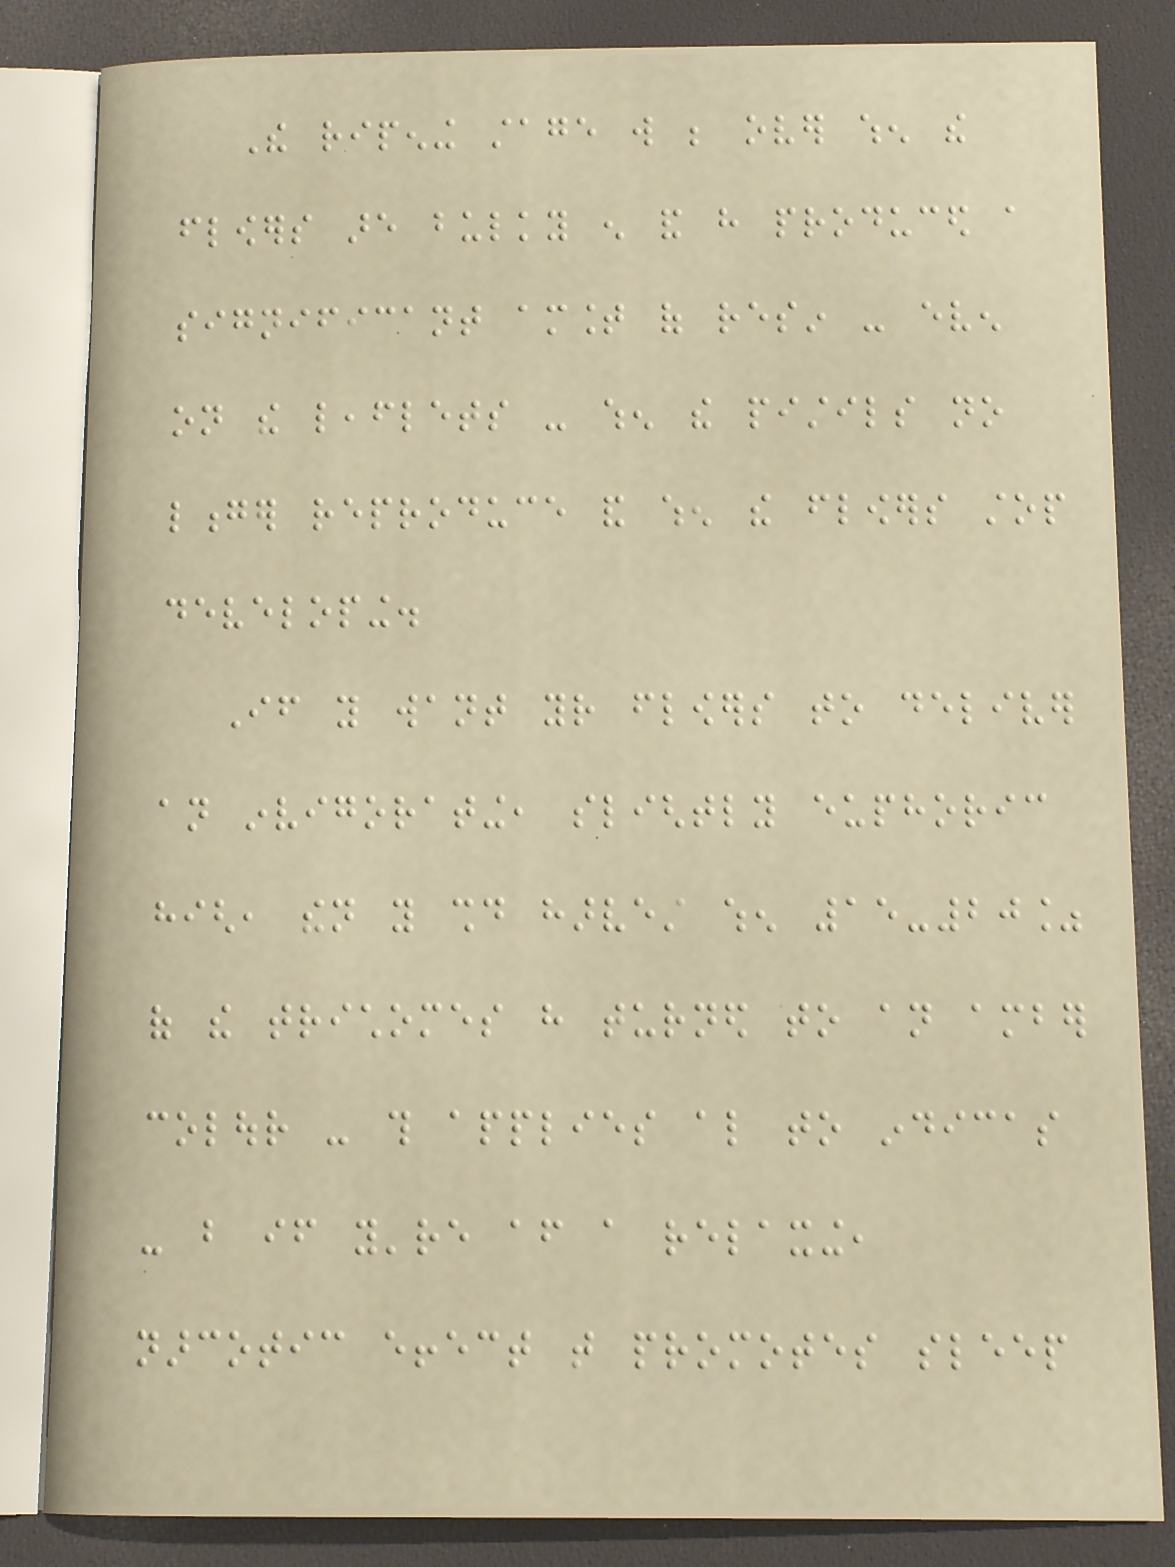The ripening stage will be over when the
flowers are bulky enough and have produced a
significant amount of resin - even
on the leaflets - when the pistils no
longer reproduce and when the flowers stop
developing.
If you want your flowers to deliver
an invigorating, slightly euphoric
high, then you should harvest when 15-20%
of the trichomes have turned to an amber
colour - this applies also to indicas
- but if you're after a relaxing,
narcotic effect that promotes sleep
